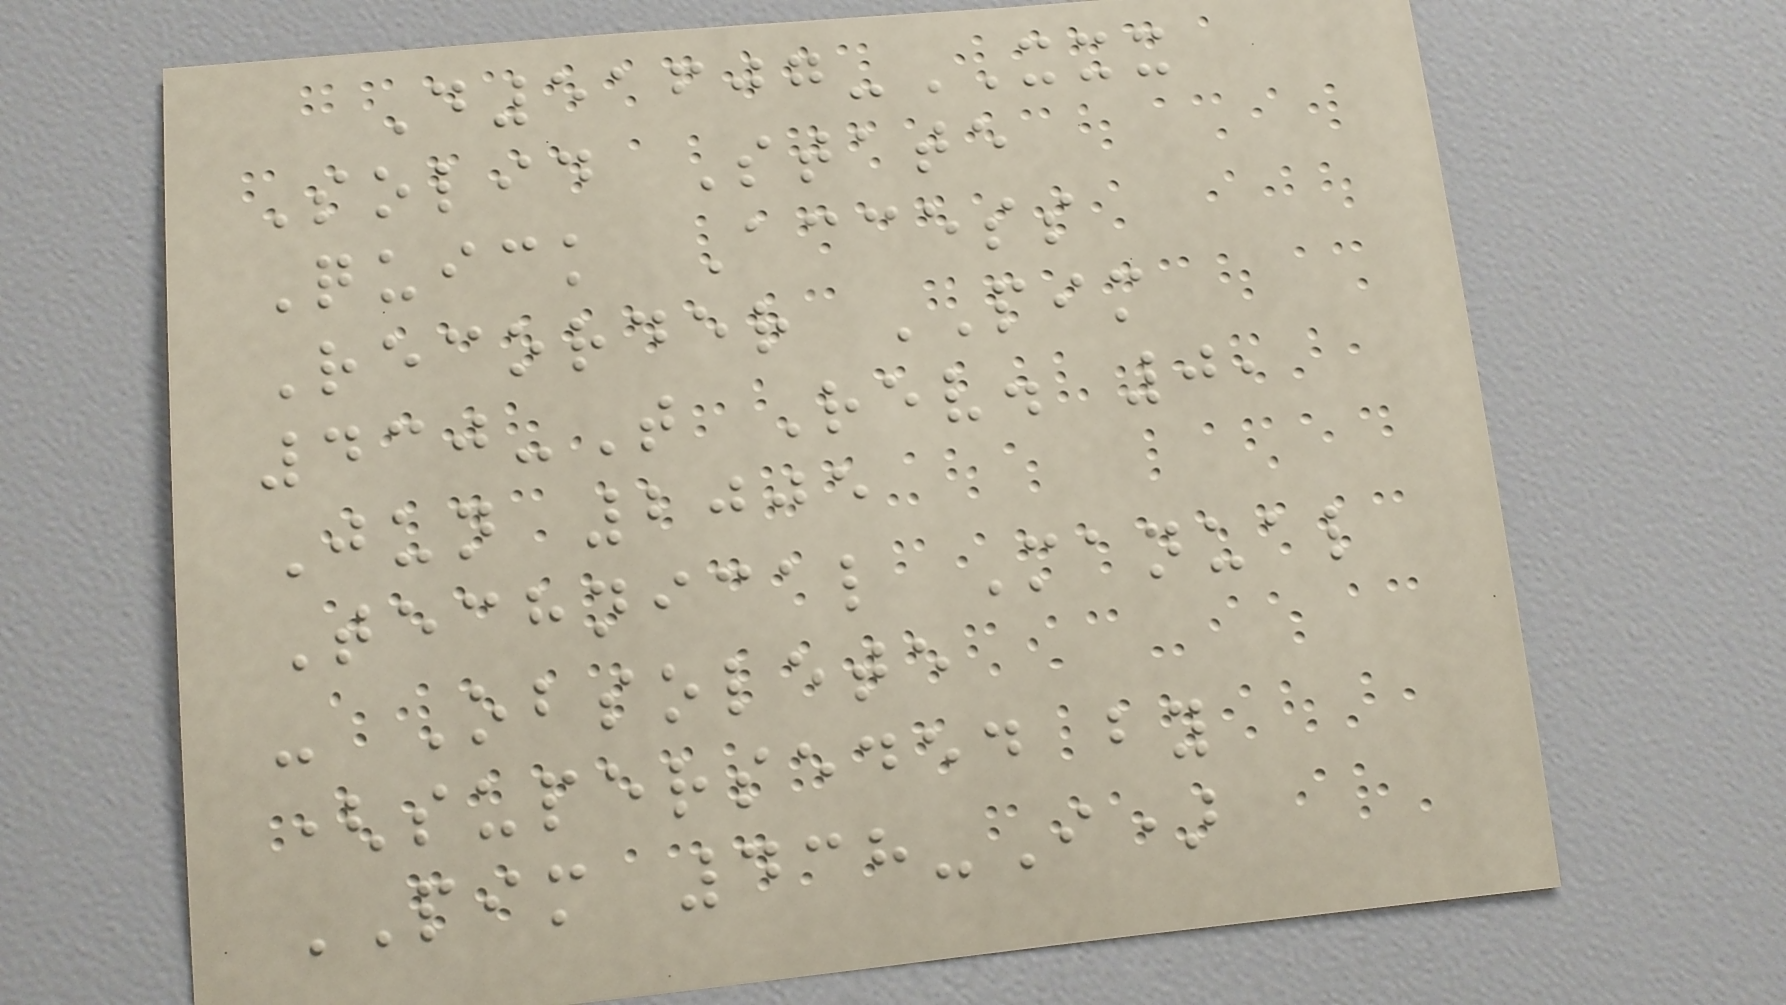D51607-XXX
Solid State
Quick Access
Recorder PIM
430-T Rev. 0,
Jun 2005
Technical Manual
- Obsolete
(superseded by
PIM 438-I)
